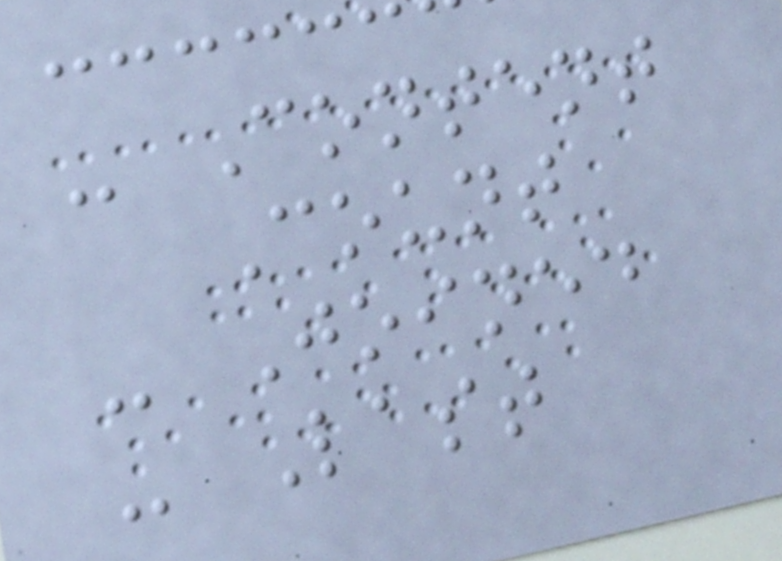- Content
Count
- Joined
- Last
